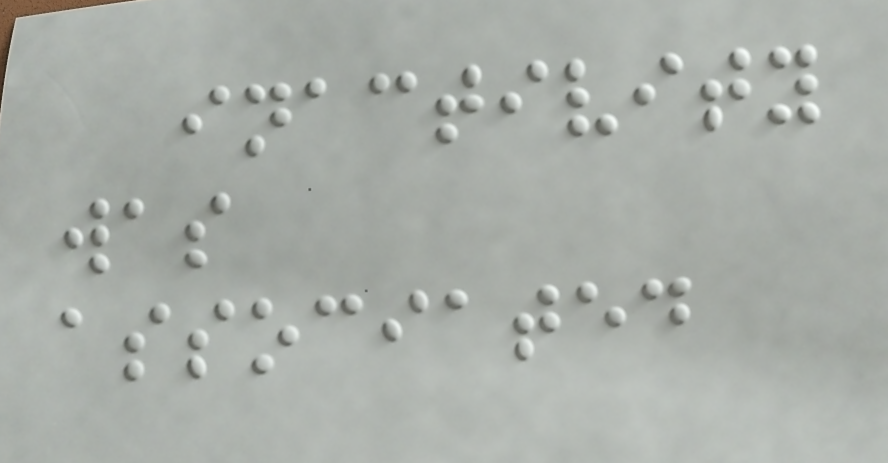inactivity
was
associated
